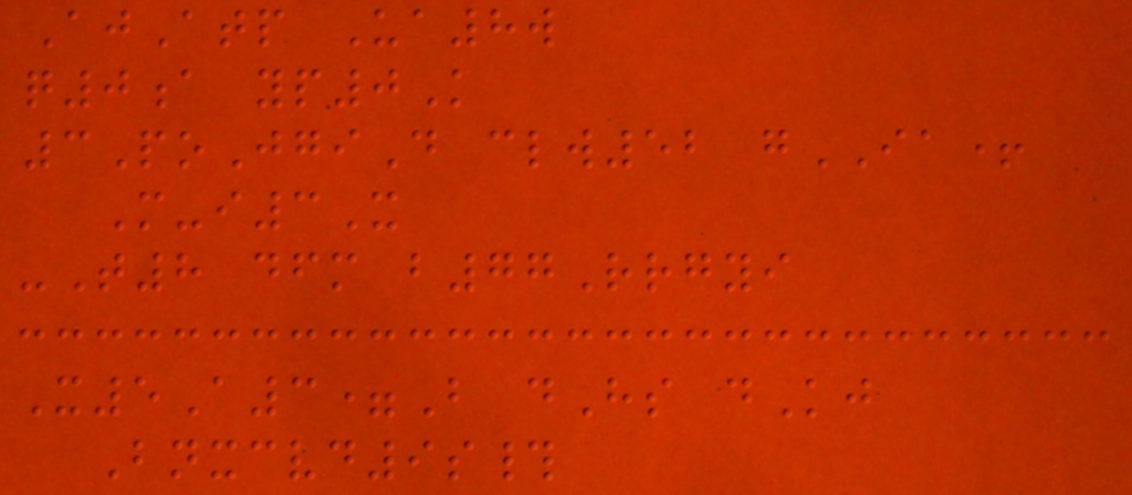AjAtp Ua8w
q0a yp0K
3PoJgiD clw52 gIA+
M-i3X
-T8 dfm b77Rrgyi
X5A3=B dHs dKj
Bnxcvd9s#
